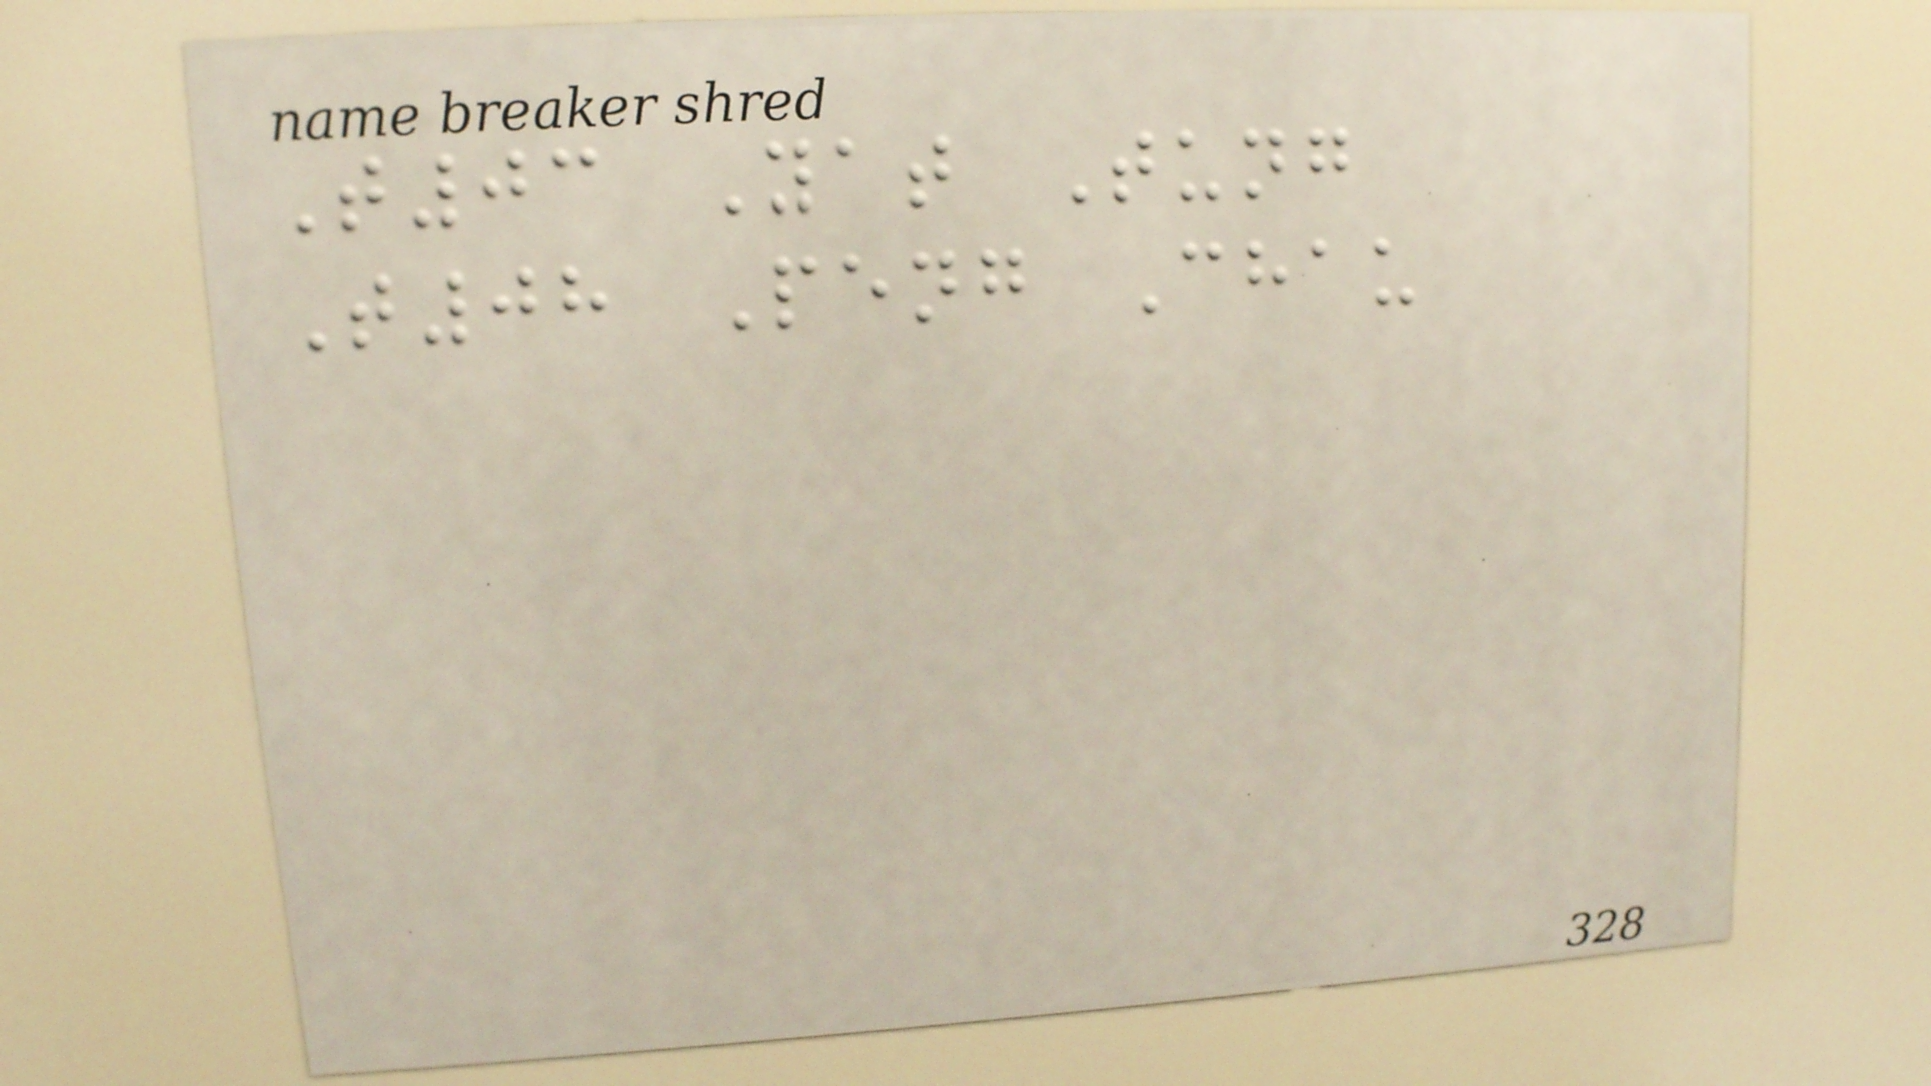T03 Yat Tung
T08 Peng Chau
